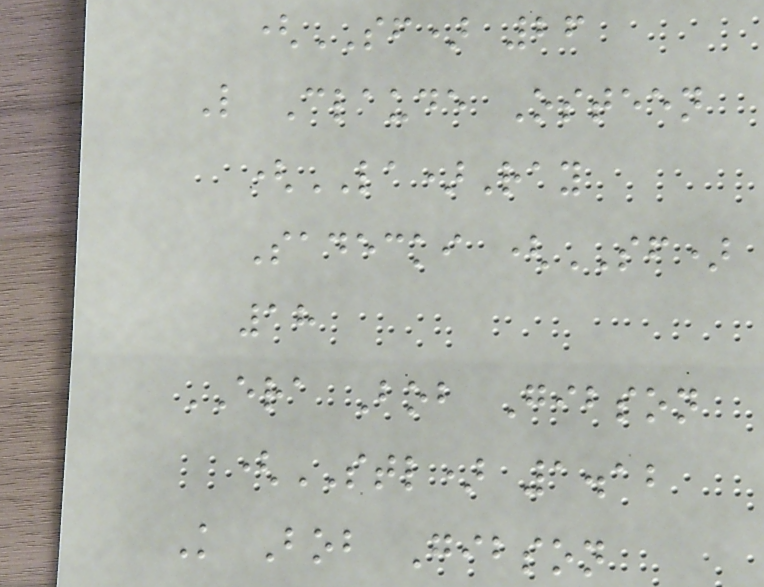(SF) 26
L Claude Osteen
(LA)Ray
Sadecki (SF)
18
ERA Bob Gibson
(STL) 1.12
K Bob Gibson
